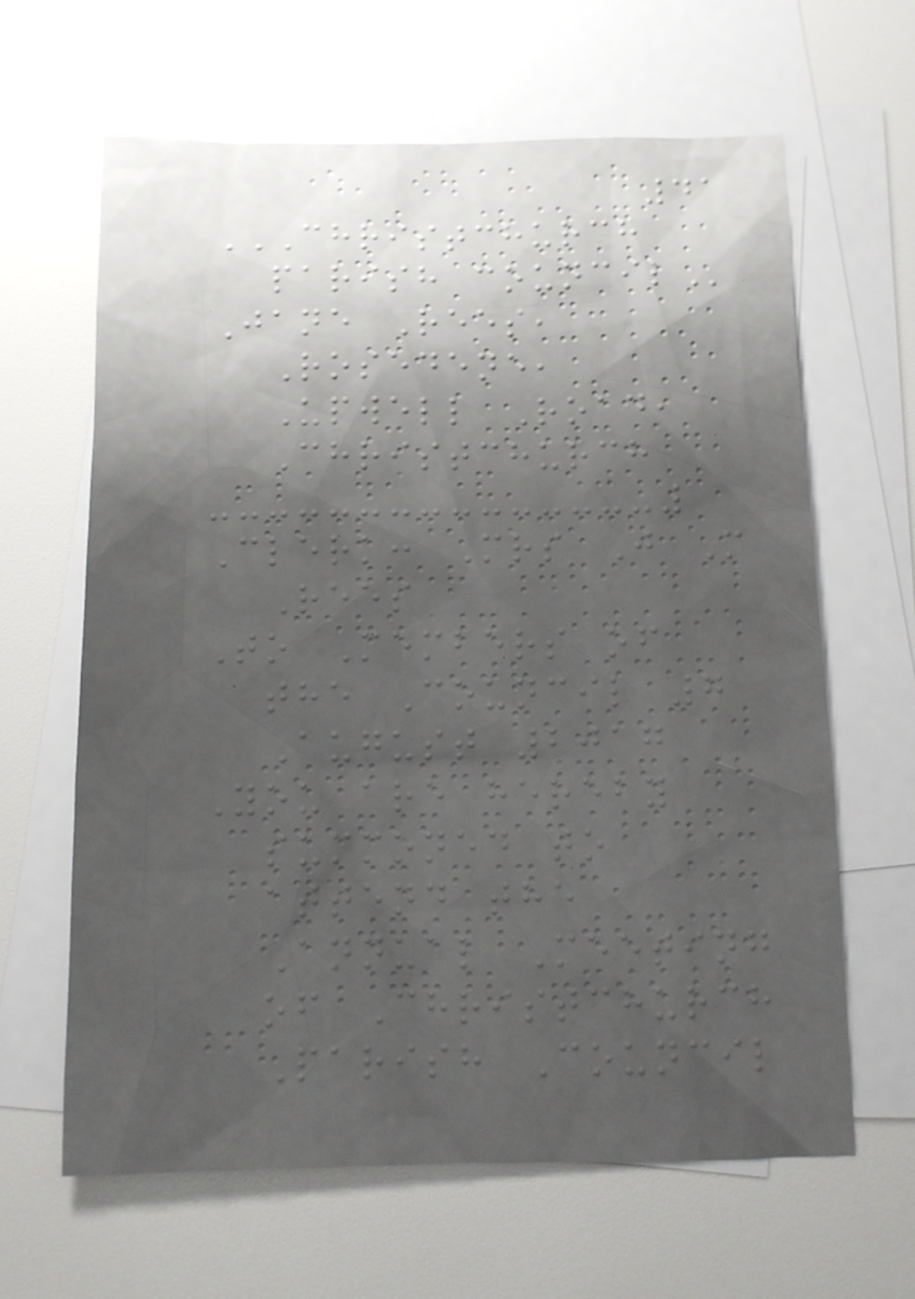41
CHRISTCHURCH
PARISH COUNCIL
Jane Rees,
Rosedene,
Upwell Road,
Christchurch
Clerk: Mrs J M
Rees
To Members of
the Council 7
August 2017
You are hereby
summoned to
attend the
Annual Meeting
of Christchurch
Parish Council
